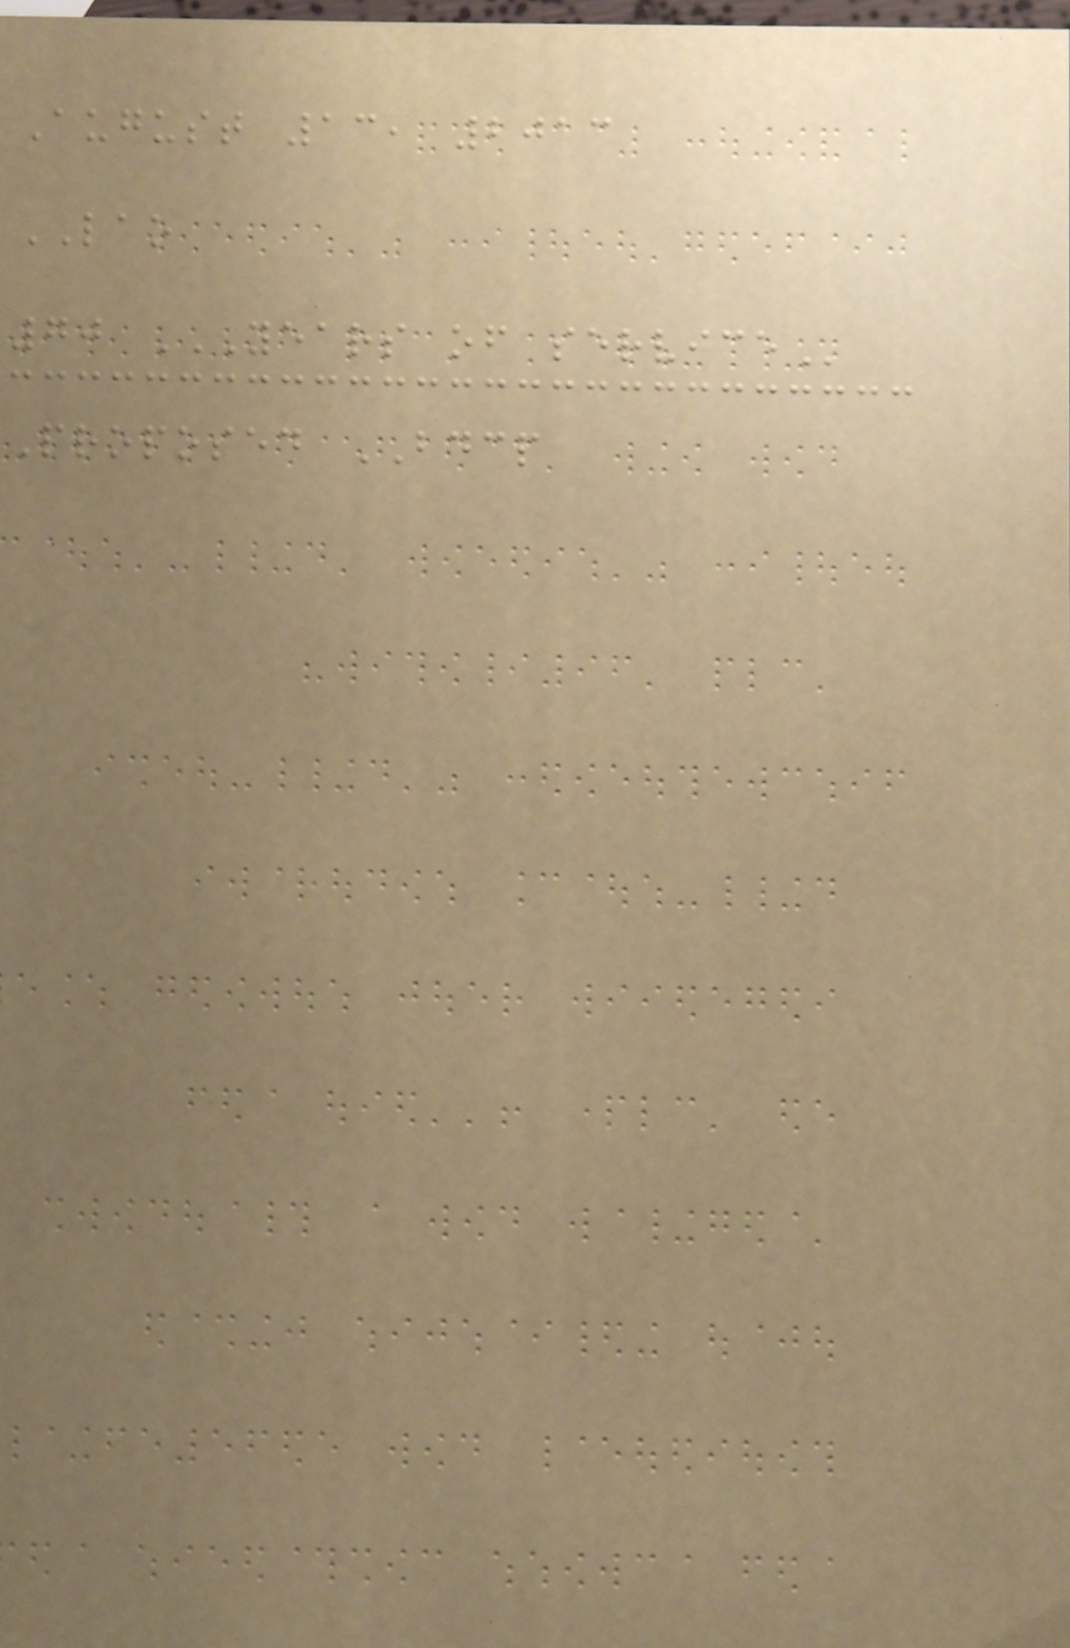August 13, 2013
LAO
70 YEARS OF SERVICE
Proposed BDCP
